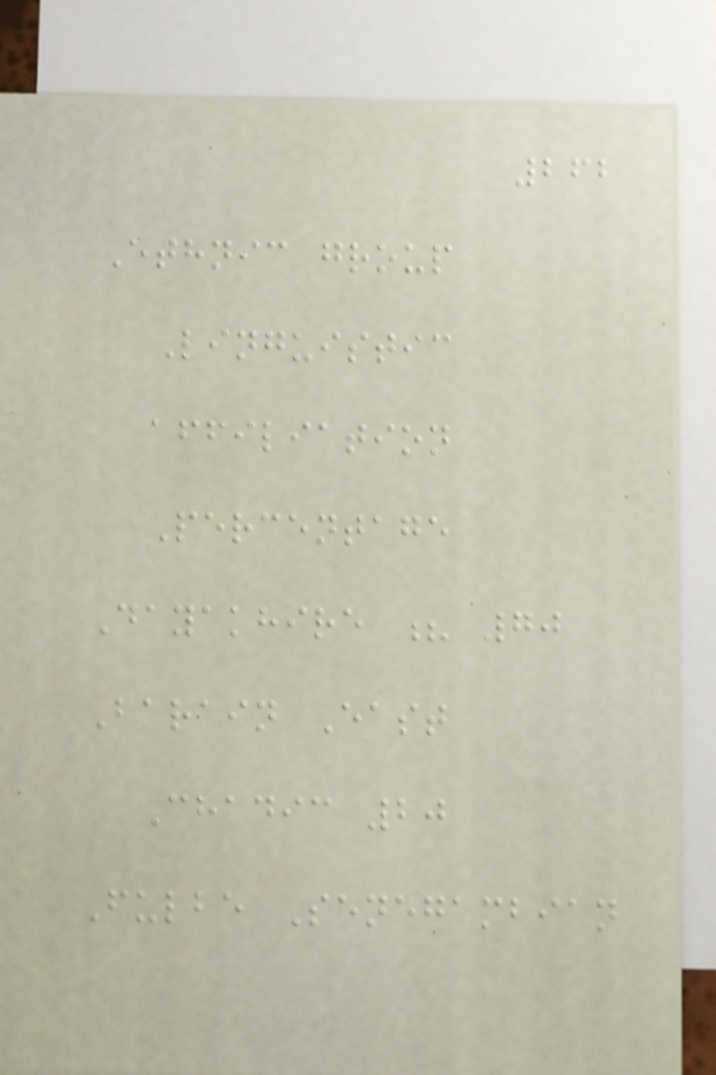262
Ethnic group
Linguistic
affiliation
Percentage
Dayakhire ? 70
Barain East
Chadic 20
Fulbe Senegambian
